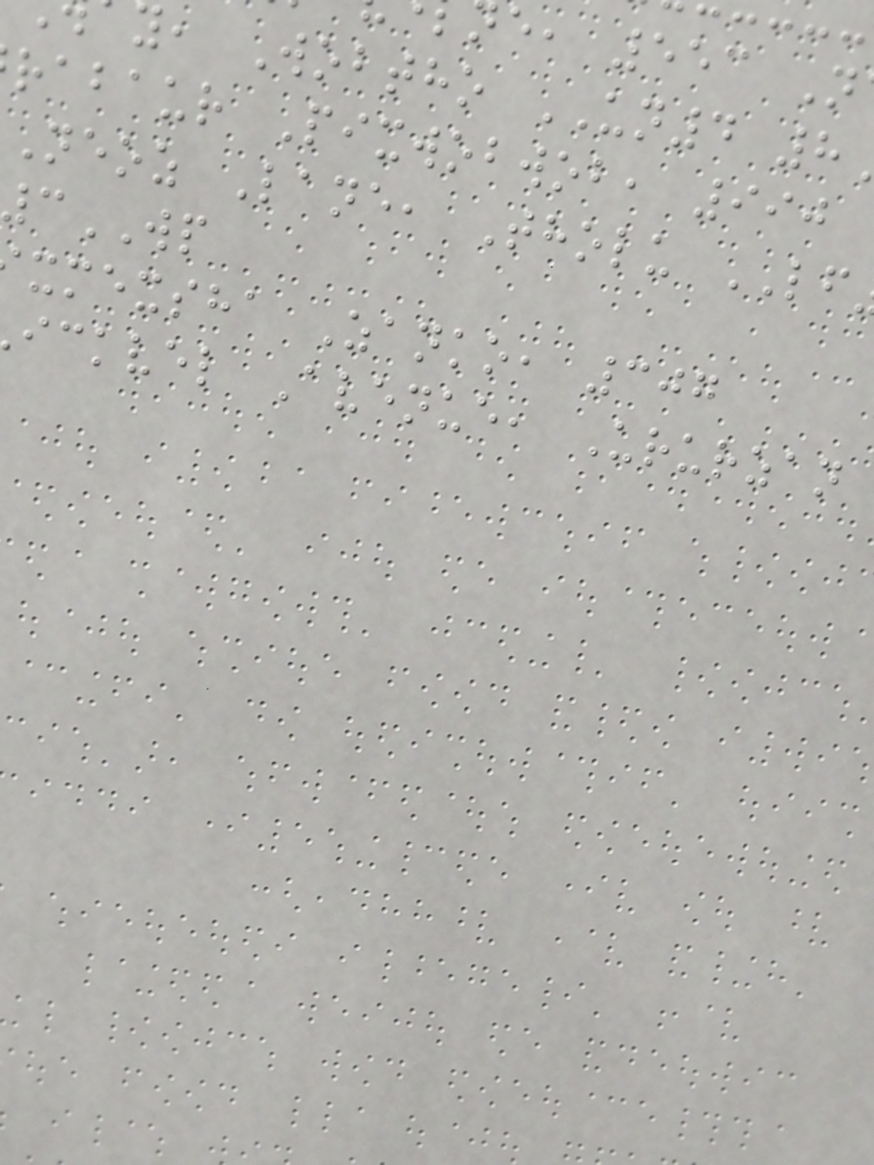e, 553 N
y, Wobtho UN4 8
rabaur Pixwobwob, 990
Neoz Lane, Tholu LF
WP
xmexsha Zanko, 307
ickvel Avenue, Ururzan
